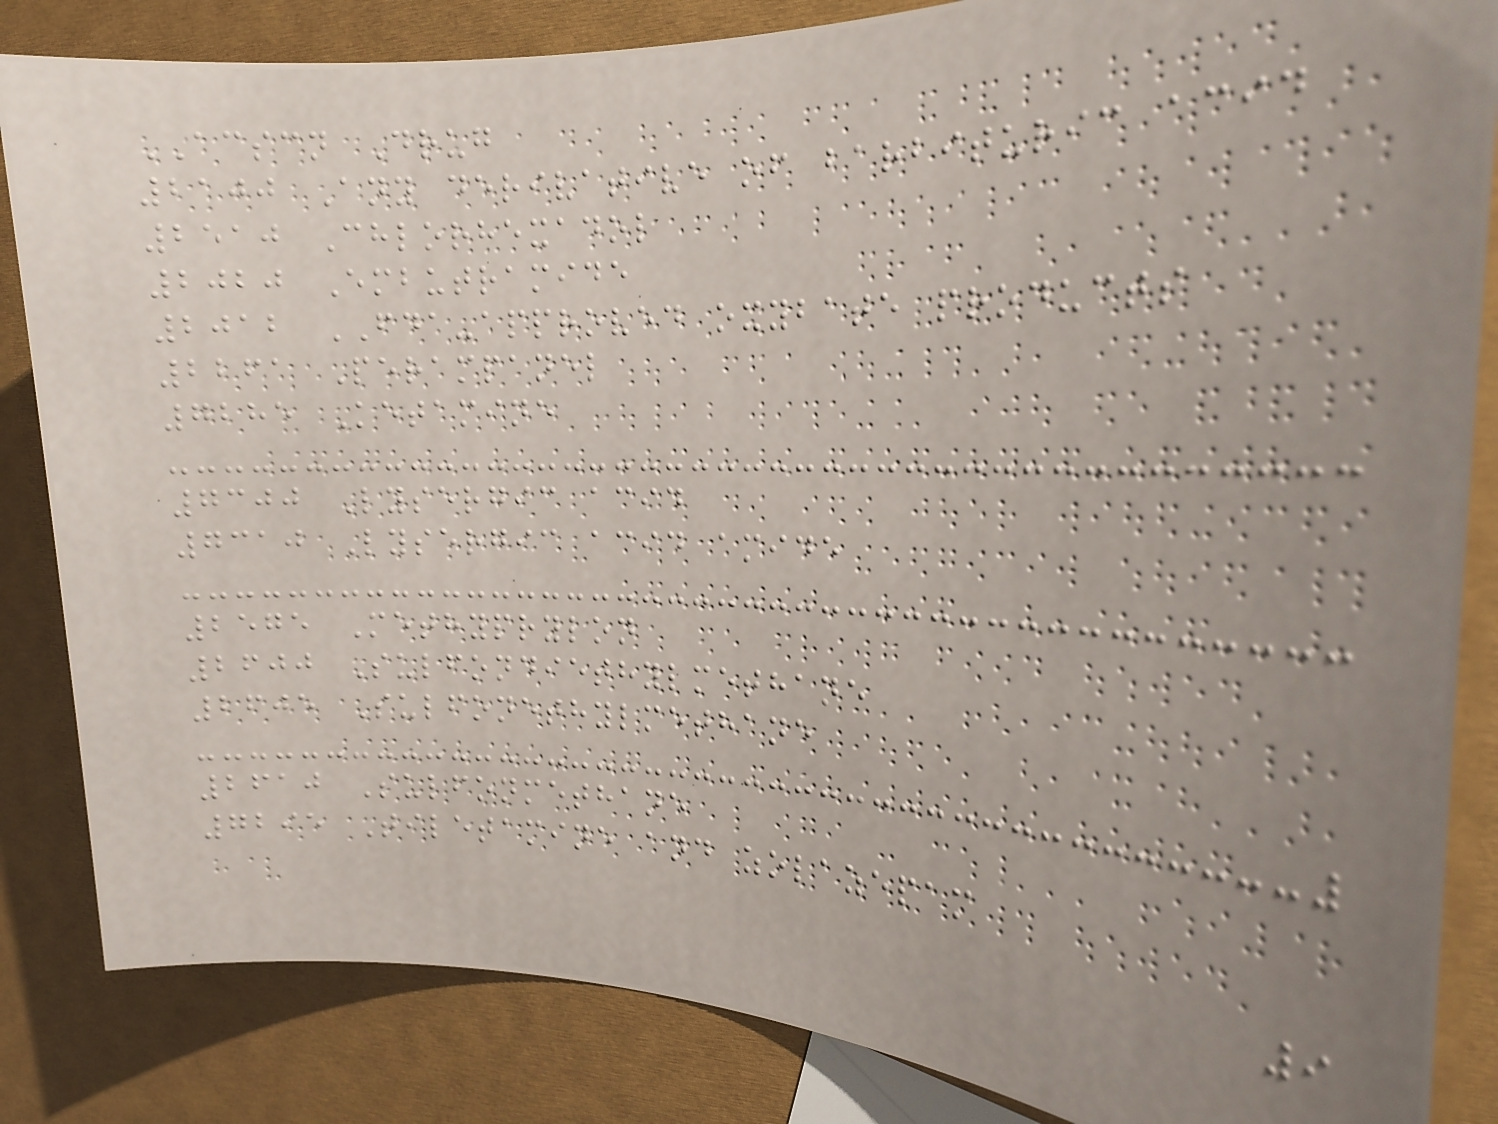ACSCN Drug
2100 Any derivative of barbituric acid
2510 Chlorhexadol
2020 Embutramide
2012 FDA-approved oxybate products
2261 Perampanel
7285 Ketamine
7300 Lysergic acid
7310 Lysergic acid amide
2575 Methyprylon
2600 Sulfondiethylmethane
2605 Sulfonethylmethane
2610 Sulfonmethane
7295 Tiletamine and zolazepam
9
